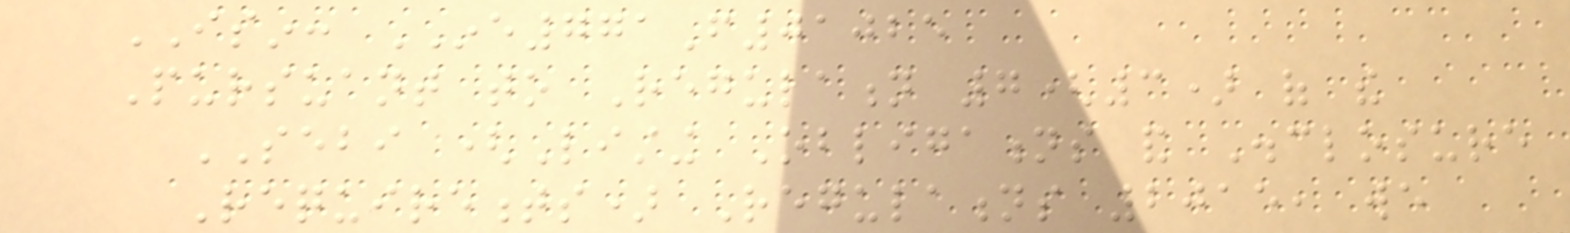ISIN: INE771F01025
Pursuant to Regulation 7(3) of the
SEBI (Listing Obligations and Disclosure
Requirements) Regulations 2015, we
